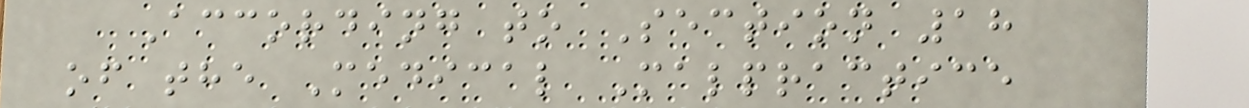According to Section 18
of the Medical Malpractice
